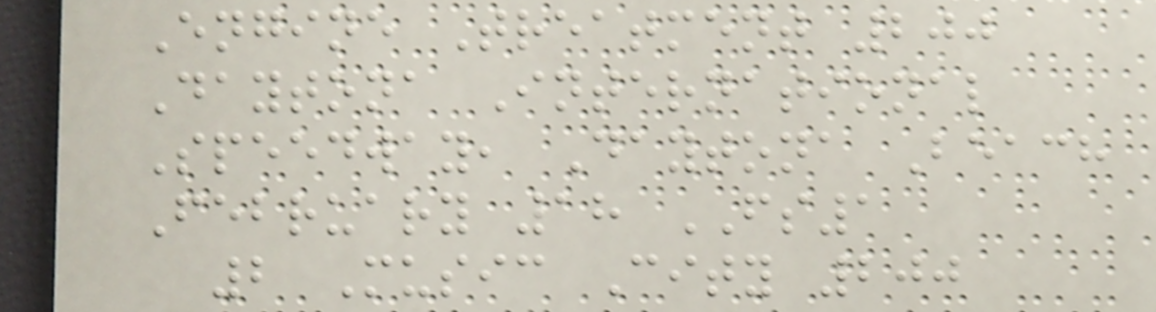Engine Treatment 200
Daytona International
Speedway, Daytona Beach
February 18 FS1
2 Music City 200
